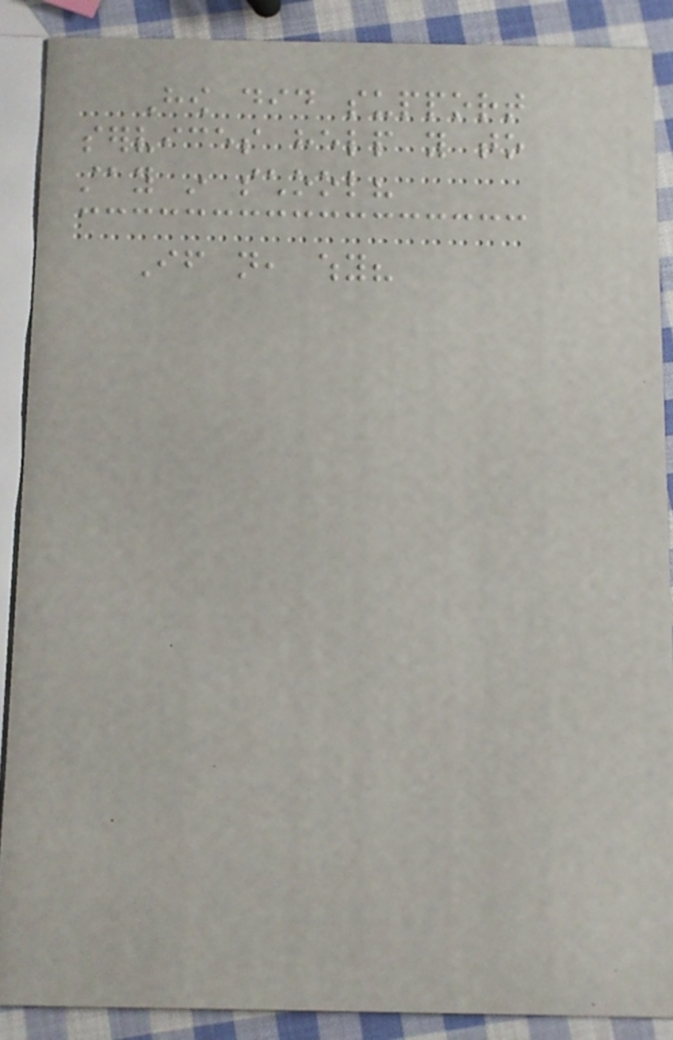How did support
services help you to
stay in school?
If not, why?
